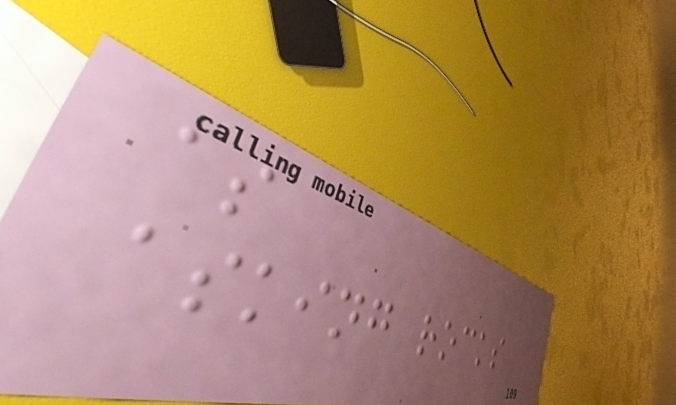as
asking rocks
